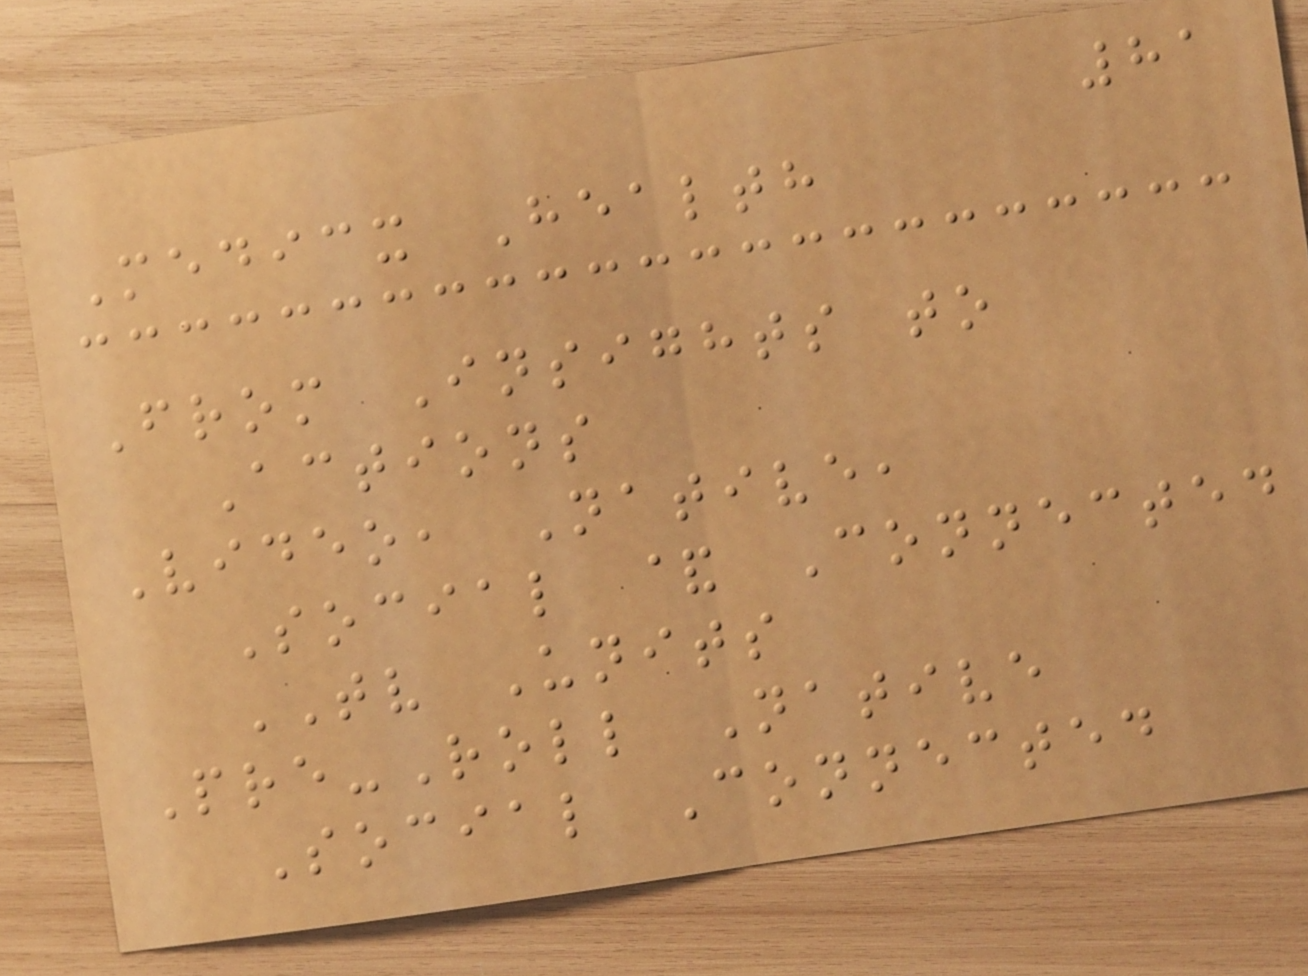81
Medicx Health
From Insights to
Actions
Video, Native,
Social & Connected
TV Units
Pre-Roll Native
Social Connected
